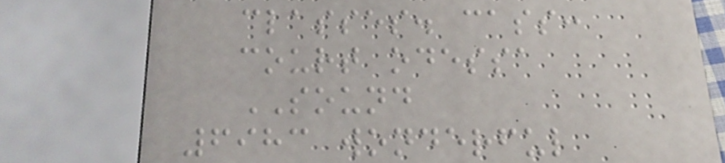classes. cass:
court odessa
SOUND
6983 wonderful
